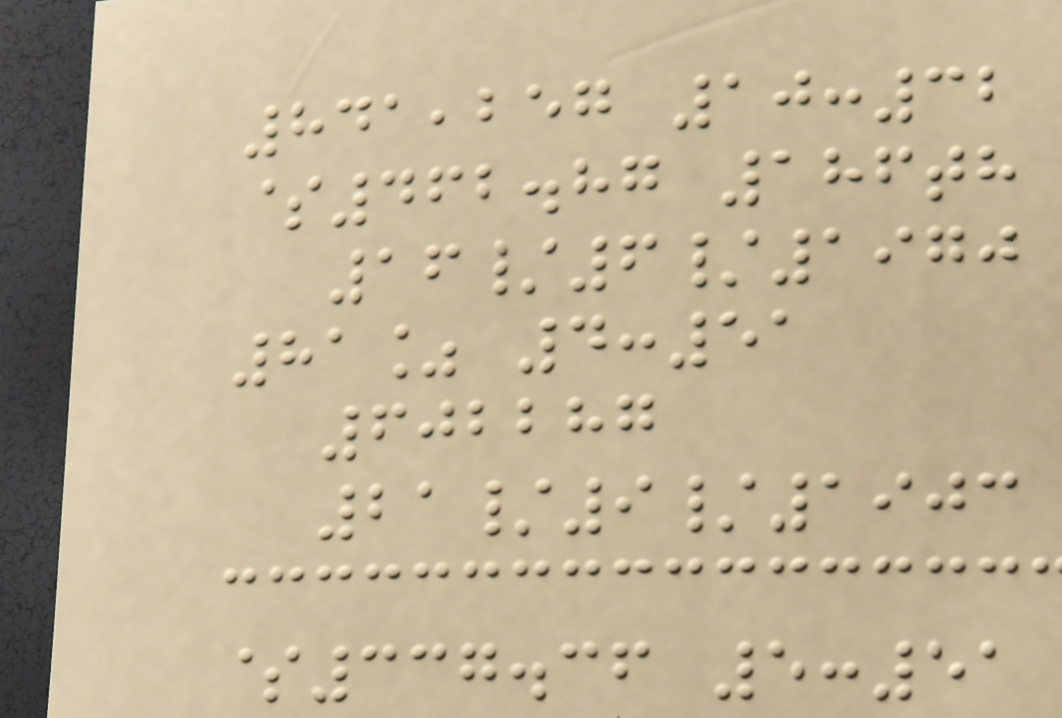841,257 10:32
$462.87 186th
16/6/1970
81% 4:51
602287
21/9/1903
$337.36 5:51
